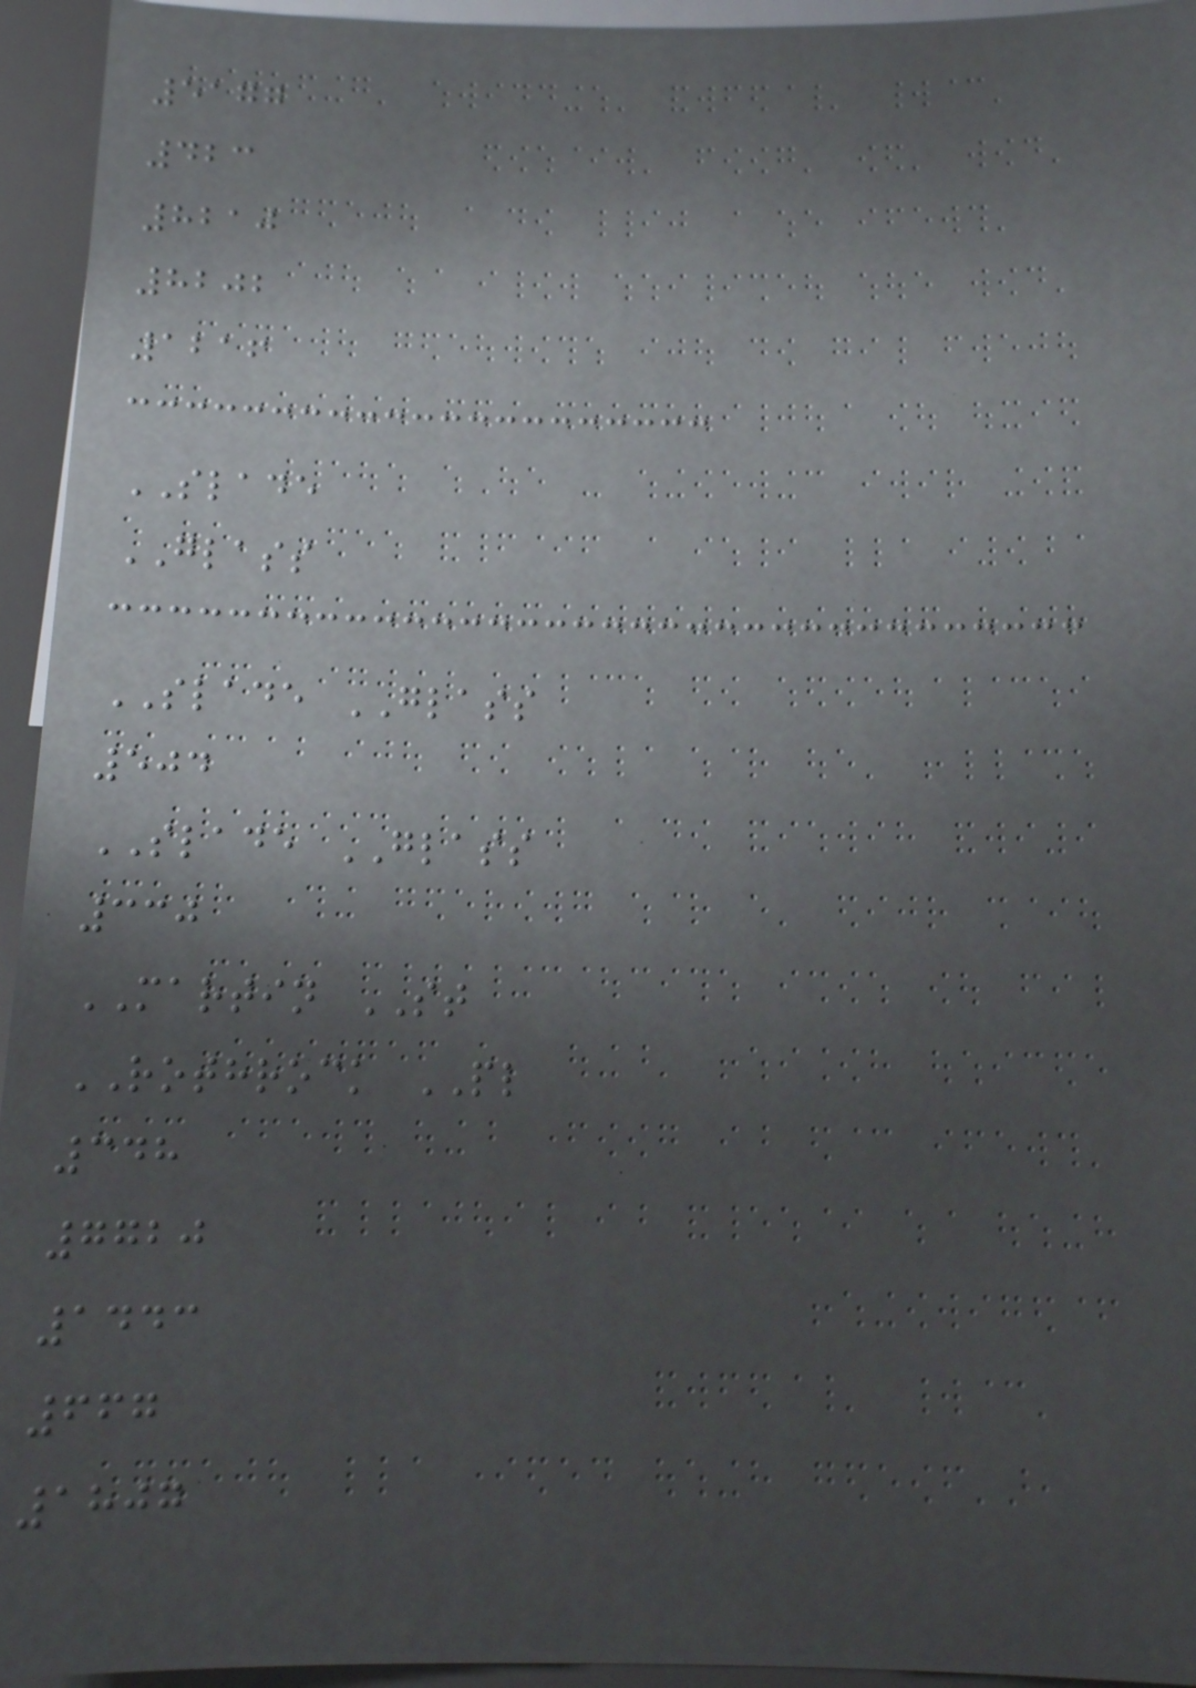5177
423
8210
8202
1216
SLADE
GLASS
SLADE GLASS
504
SLADE GLASS
330
MARTIN ST
ROTHROCK PL
348
7720
1443
667
1807
